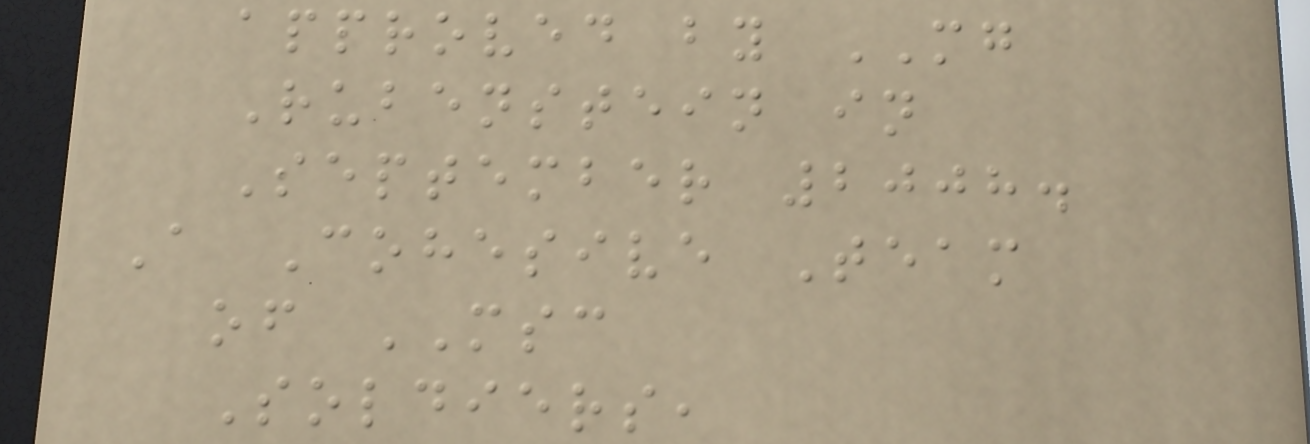approved by MG
Rubenstein in
September 2008.
A Cohesive Team
of MSC
Soldiers,
